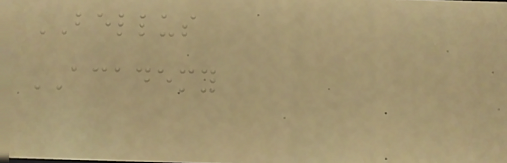BELLUS
ACADEMY
